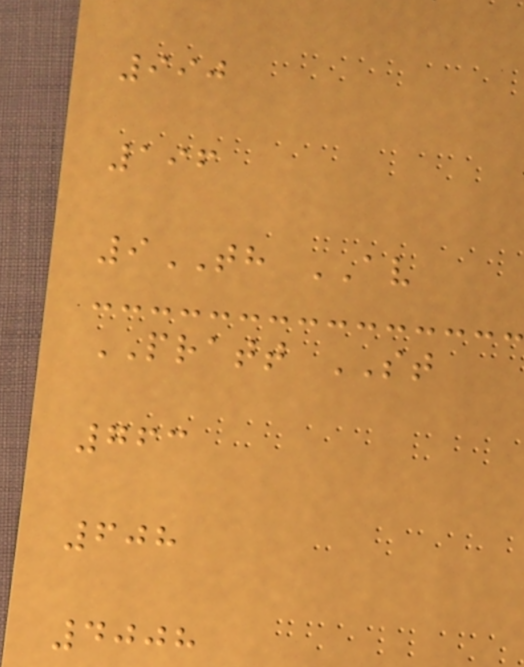990
196
9TH AV
PRATT ST
763
608
4008
